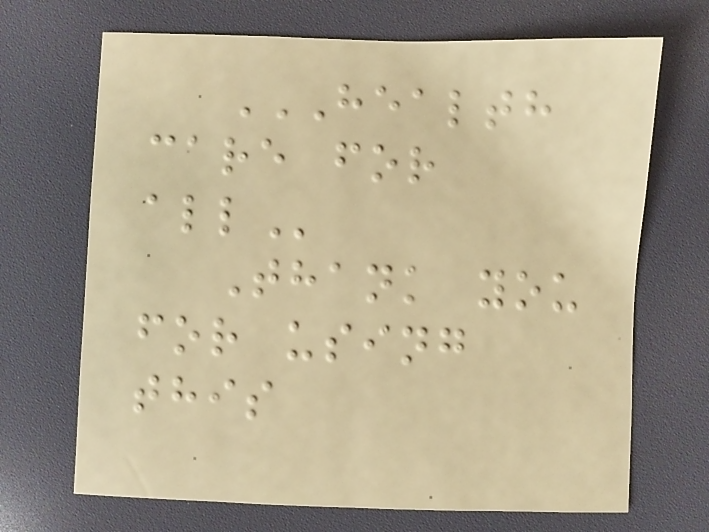HEALTH
CARE FOR
ALL
Thank you
for using
this
